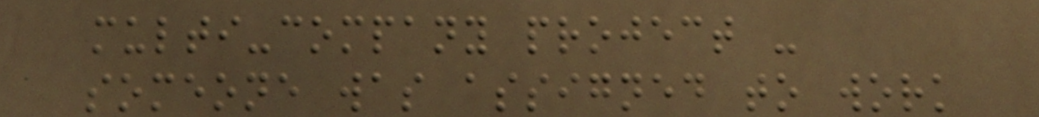multi-company project -
someone was assigned to work
